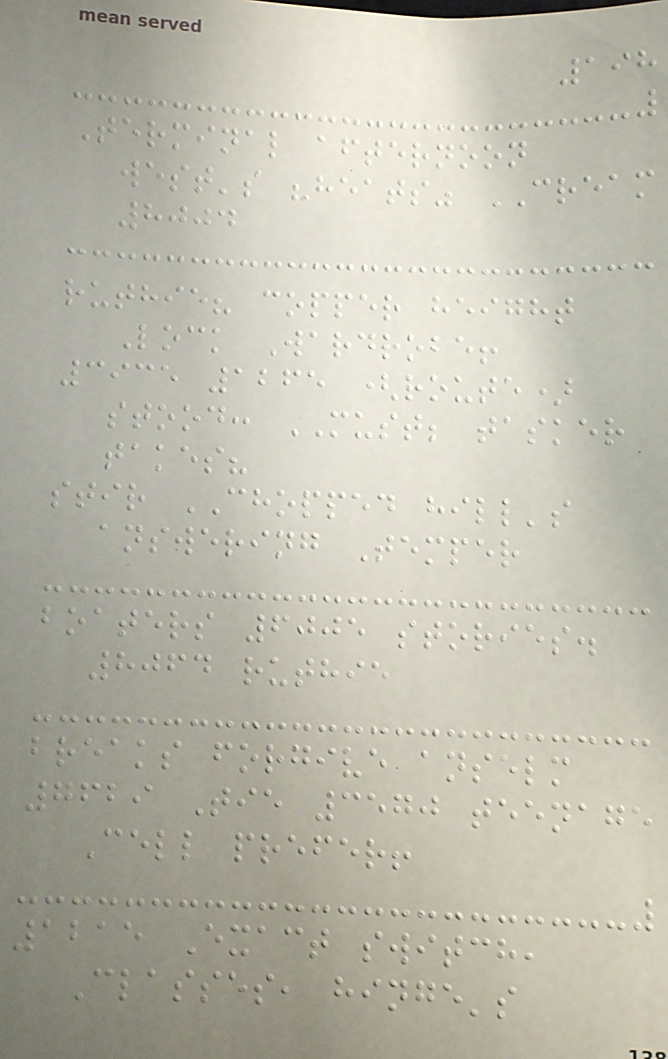198
Terminal afternoon
west's "heats" CREAM
8004
ruthie? copper height
Lock Wardrobe!
3935 1265 (route)
stood: MUST; tasker
takes?
stir CHOPPED hill's
answering Temper
boaters 6005 stories.
8064 ruthie
breaks forgive anselm
7629 Tie 3570 teenage
Cell prefer!
1215 Exact switch,
Classes, hinge's
